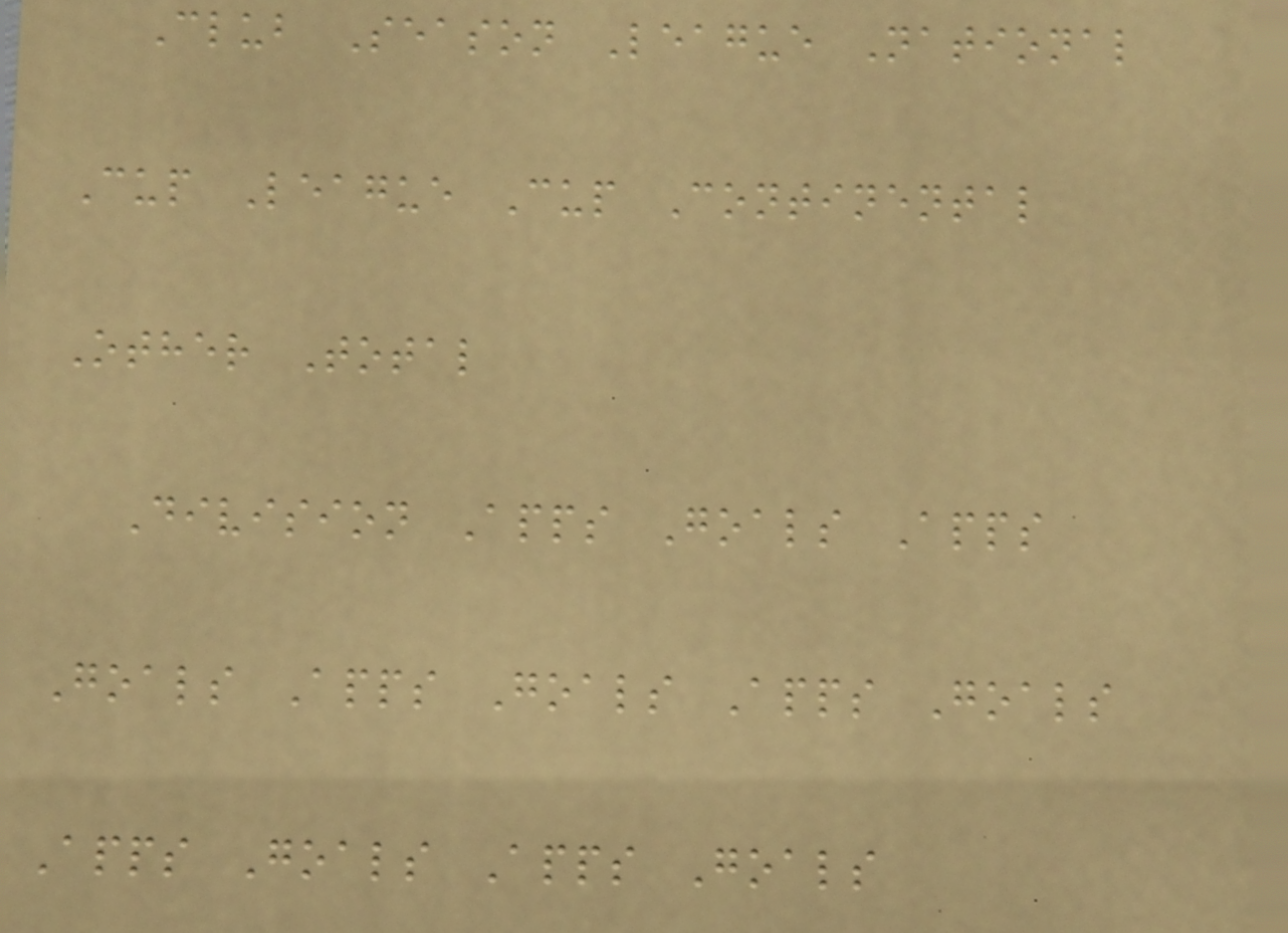Club Season League National
Cup League Cup Continental
Other Total
Division Apps Goals Apps
Goals Apps Goals Apps Goals
Apps Goals Apps Goals
